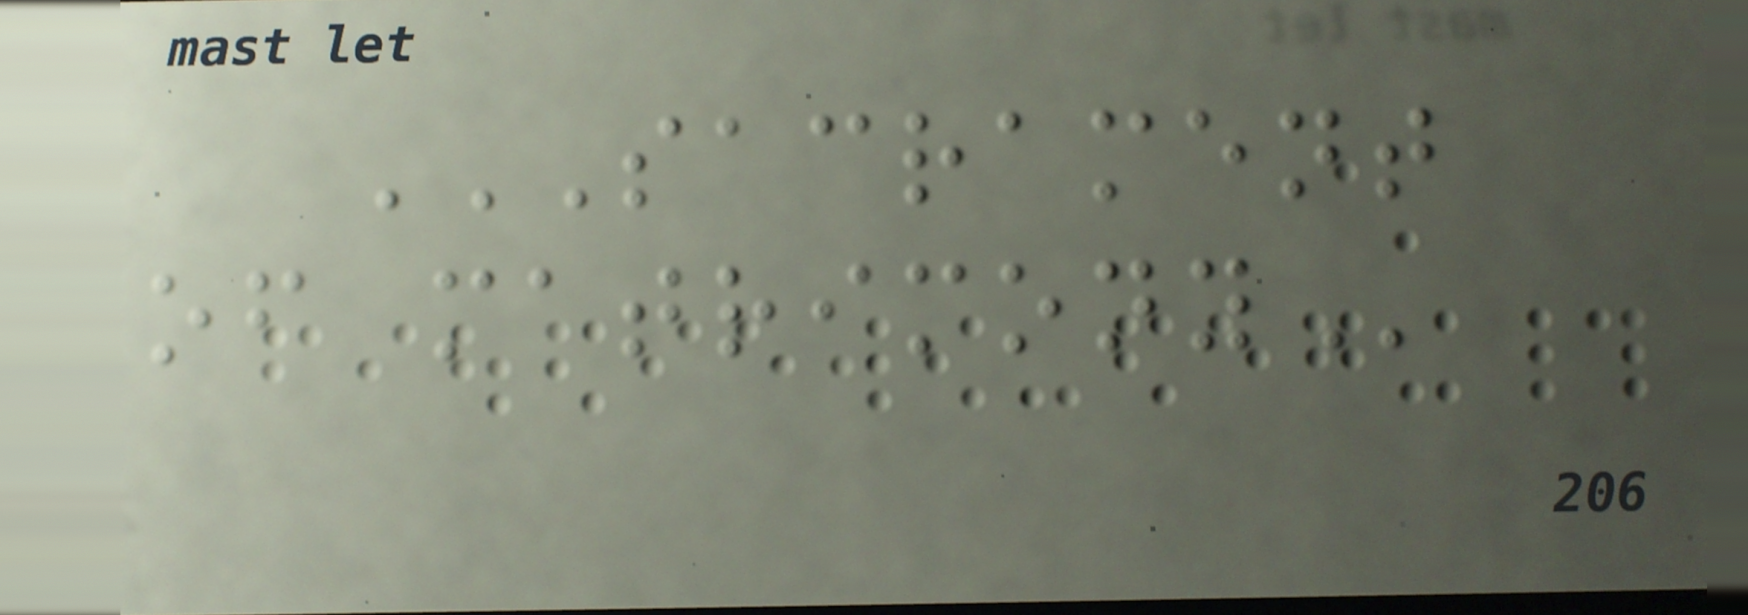SACRAMENT
OF MATRIMONY
